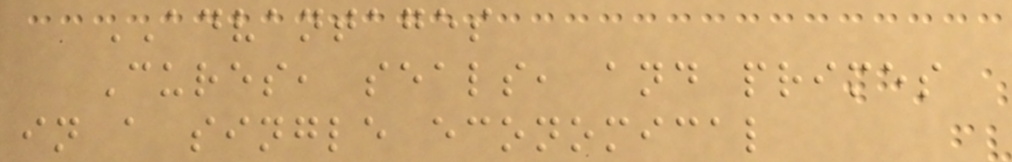ADVANTAGES
Cures, seals, and primes
in a single economical
